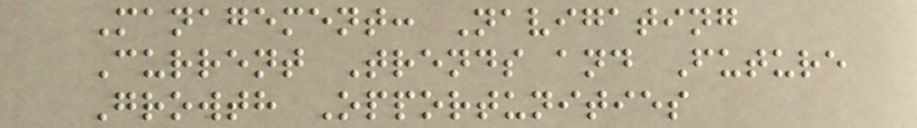Management: Navigating
Current Trends and Future
Growth Opportunities
